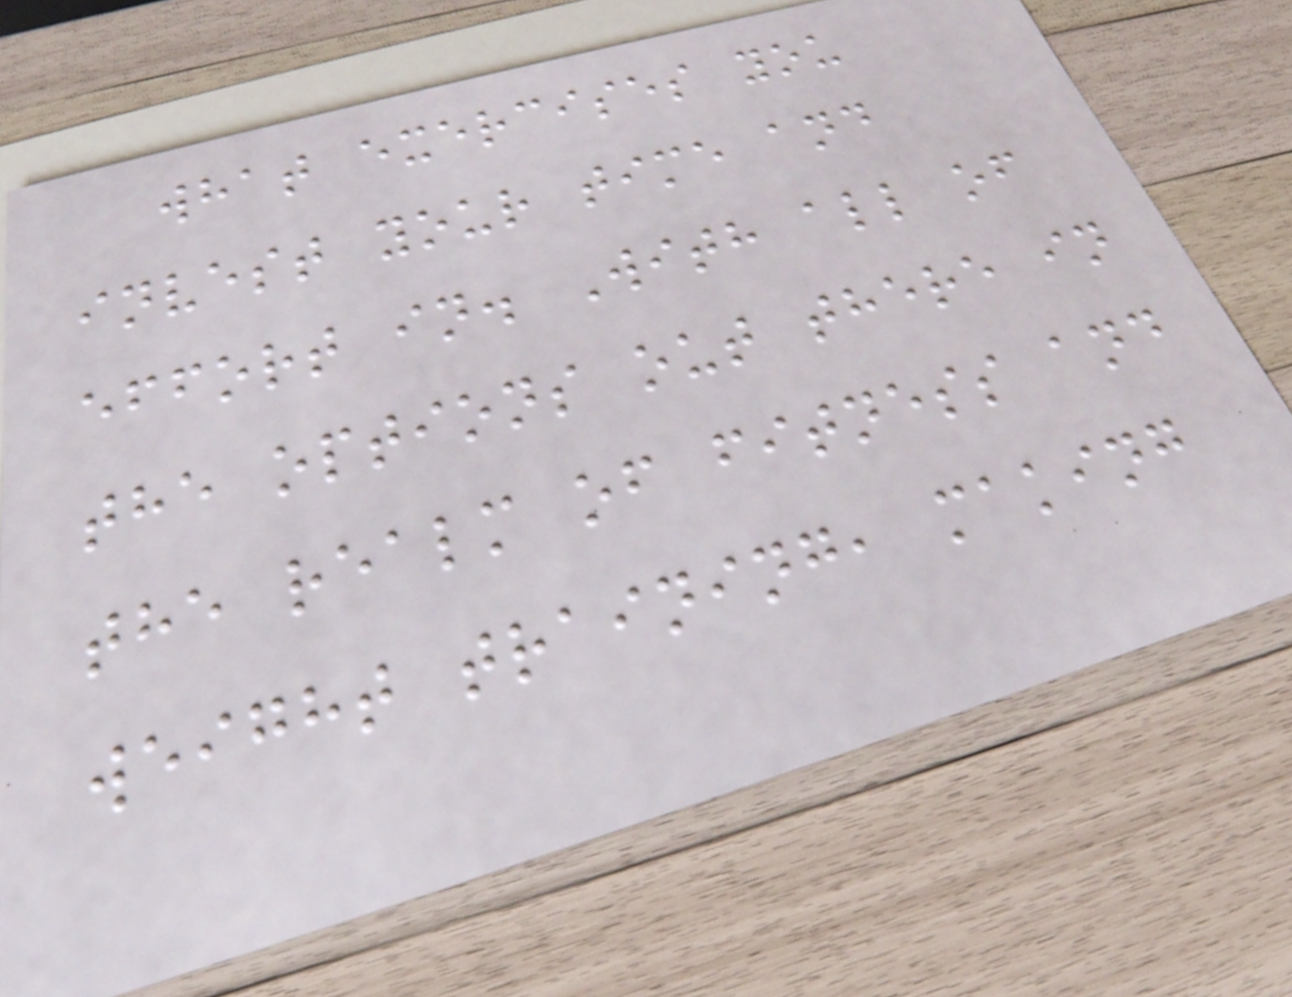what exercises you
invest your time and
effort in. With all of
the options out there in
the realm of fitness and
weight training, making
